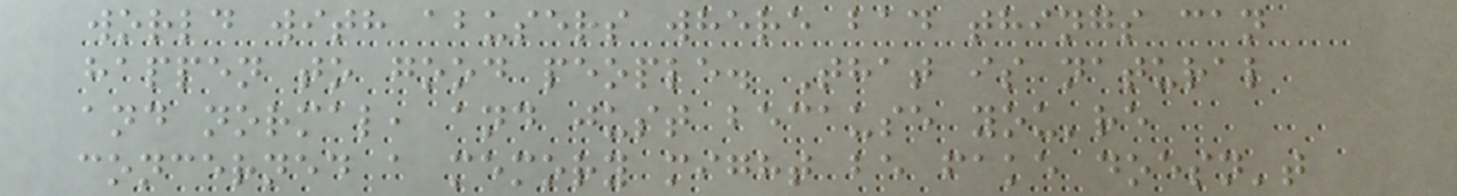world with abusers where bad things can
happen to good people. That is natural
and normal, and just because you're
concerned a memory might be fake doesn't
